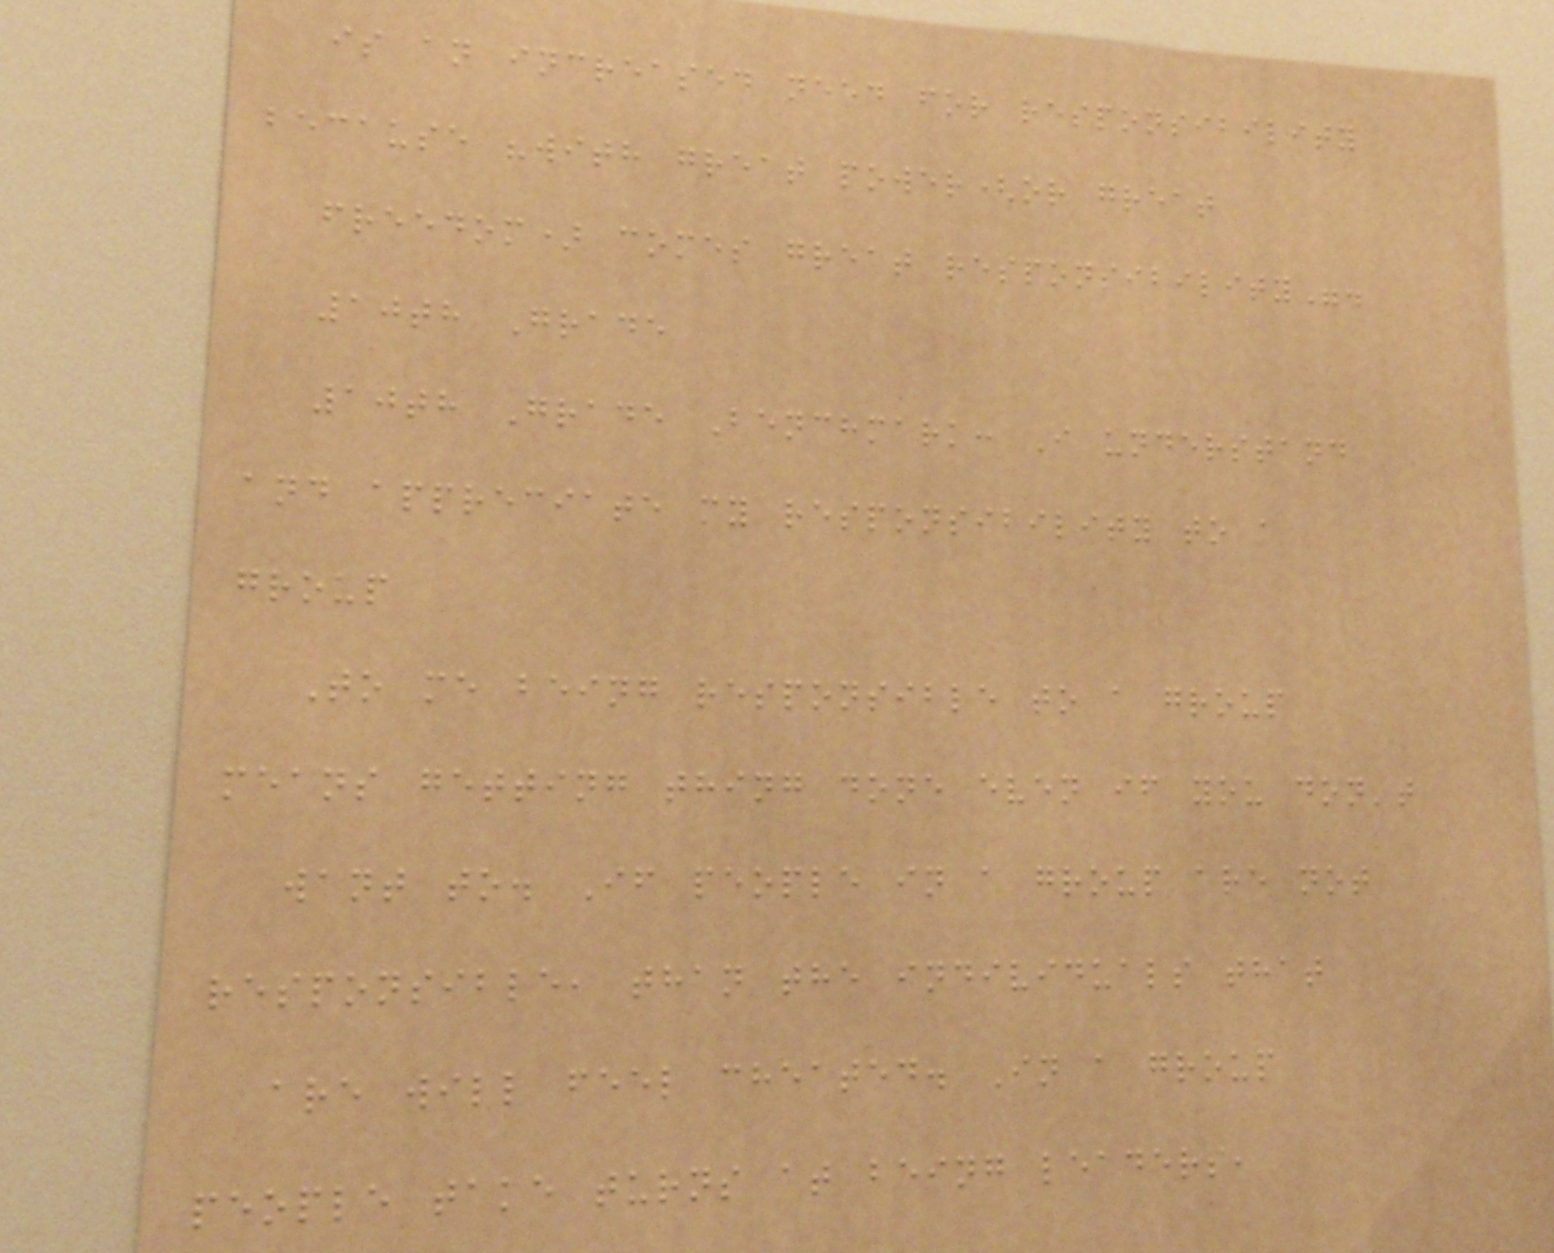is an increased need for responsibility
because "with great power(or great
freedom) comes great responsibility".
10th Grade
10th Grade Benchmark: I understand
and appreciate my responsibility to a
group
To me being responsible to a group
means getting thing done even if you don't
want to. If people in a group are not
responsible, than the individuals that
are will feel cheated. In a group
people take turns at being leaders,
